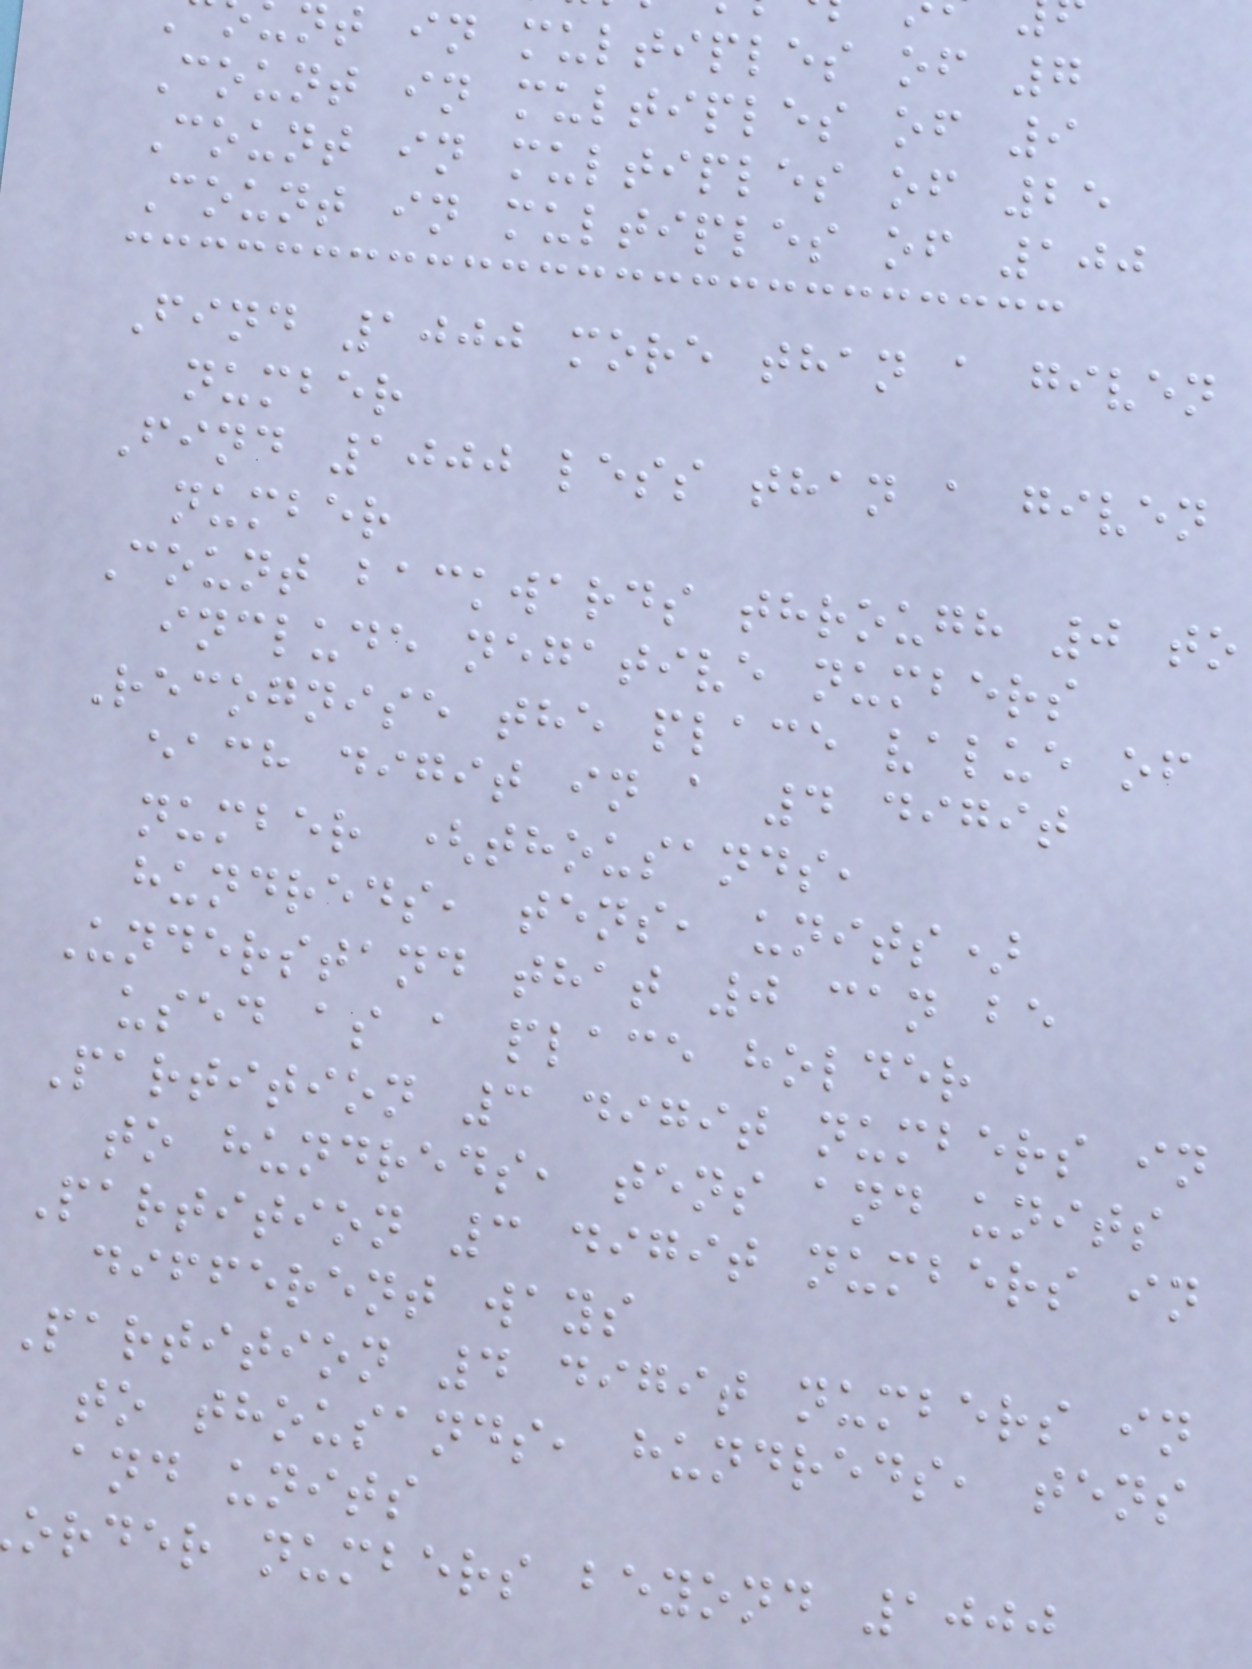nt in multiples of 7
Count in multiples of 9
Count in multiples of 25
Count in multiples of 100
Find 1000 more than a given
number
Find 1000 less than a given
number
Count backwards through 0 to
include negative numbers
Recognise the place value of
each digit in a 4 digit
number (thousands,
hundreds, tens, units)
Understand that 0 can be
used as a place holder
Partition 3 digit numbers in
to hundreds, tens and units
Partition 3 digit numbers in
different ways
Partition 4 digit numbers in
to thousands, hundreds, tens
and units
order numbers beyond 1000
